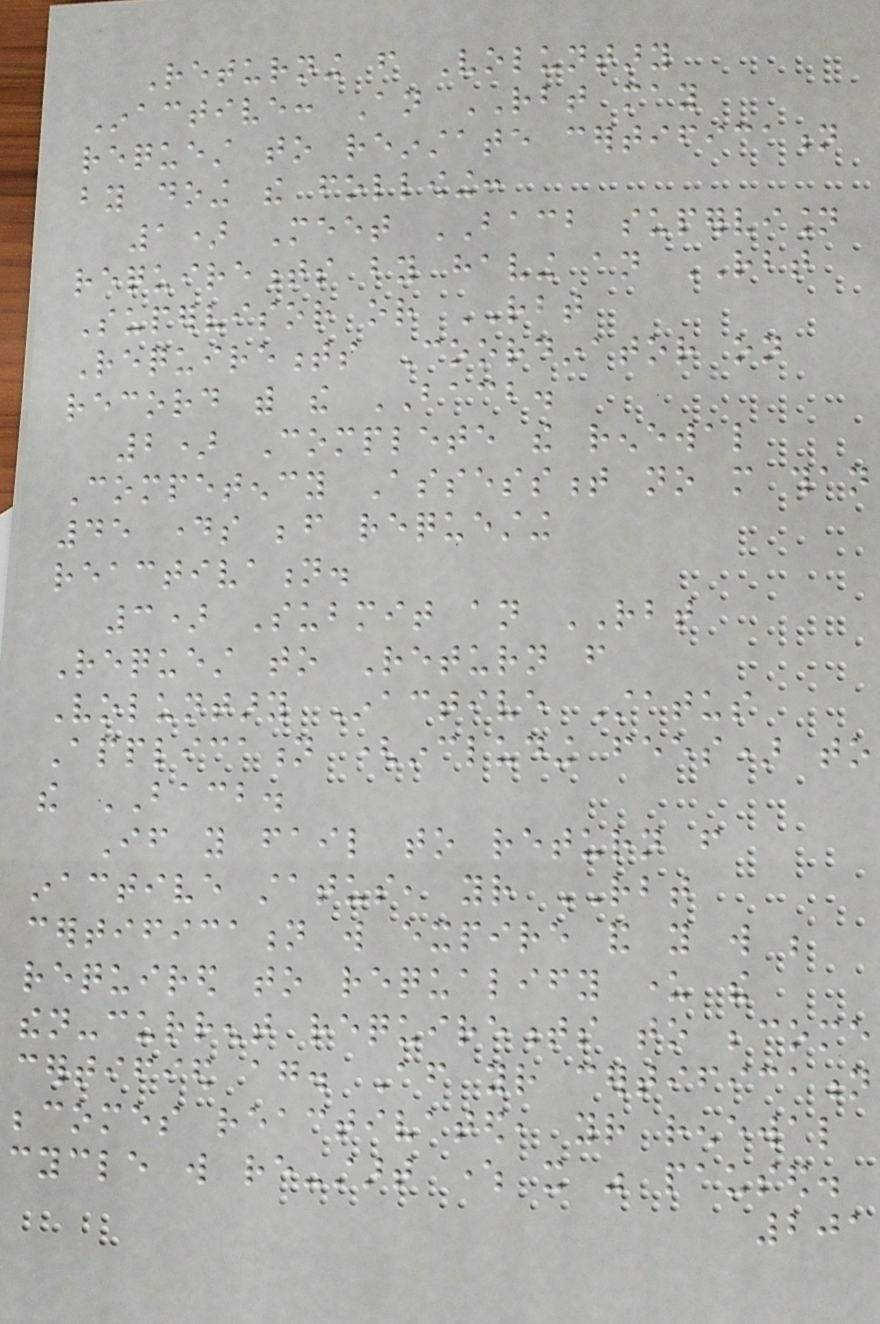Returning from Voluntary
Inactive: An RBT may
request to reinstate certification
by doing the following:
1) Meet BACB supervision
requirements by having an RBT
Supervisor or RBT
Requirements Coordinator on
record with the BACB.
2) Complete the renewal
Competency Assessment no more than
45 days before requesting
reactivation.
3) Submit an RBT
Request to Return from
Voluntary Inactive Status
Application (including fees) to
the BACB.
If you fail to return from
inactive status, your RBT
certification will expire and you will be
required to requalify under the
then-current requirements to become
certified again. After your certification
becomes reactivated, your renewal
cycle will re-start where it was paused.
201
